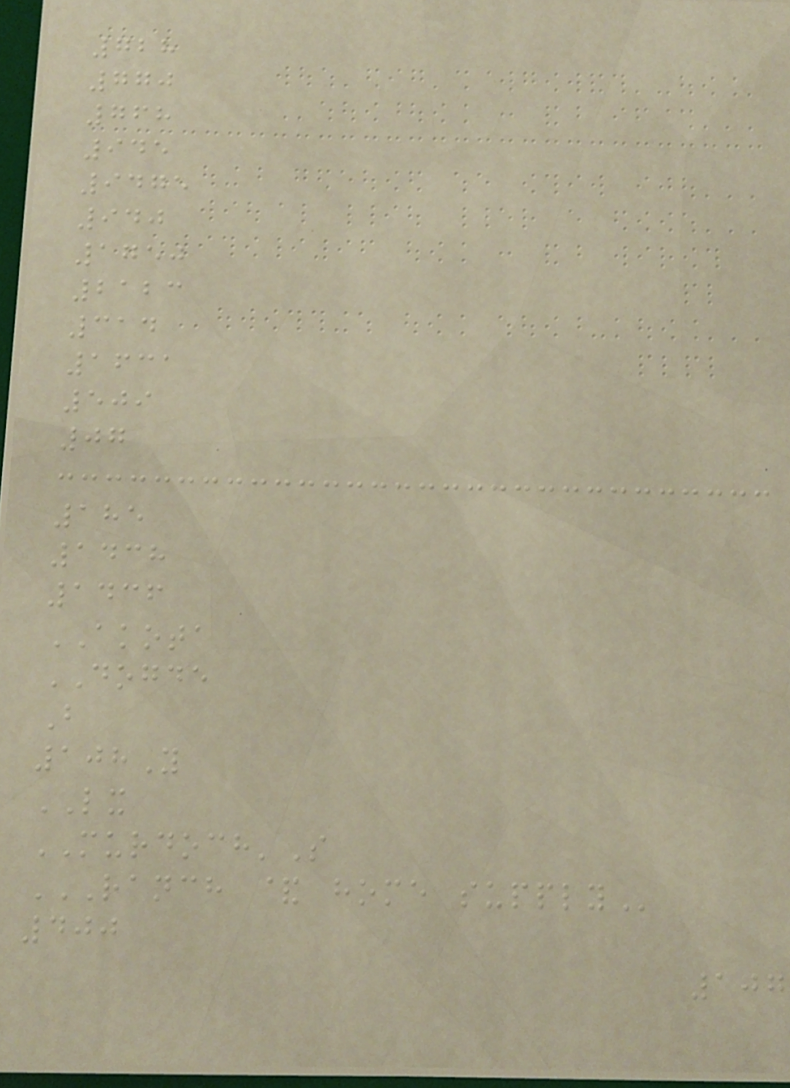728
770
768
945
9475
940
1750
2123
314
1631
509
07
185
1438
1436
AKOTA
DOGDE
B
108Y
LX
MURDOCH'S
RANCH & HOME SUPPLY
400
107
